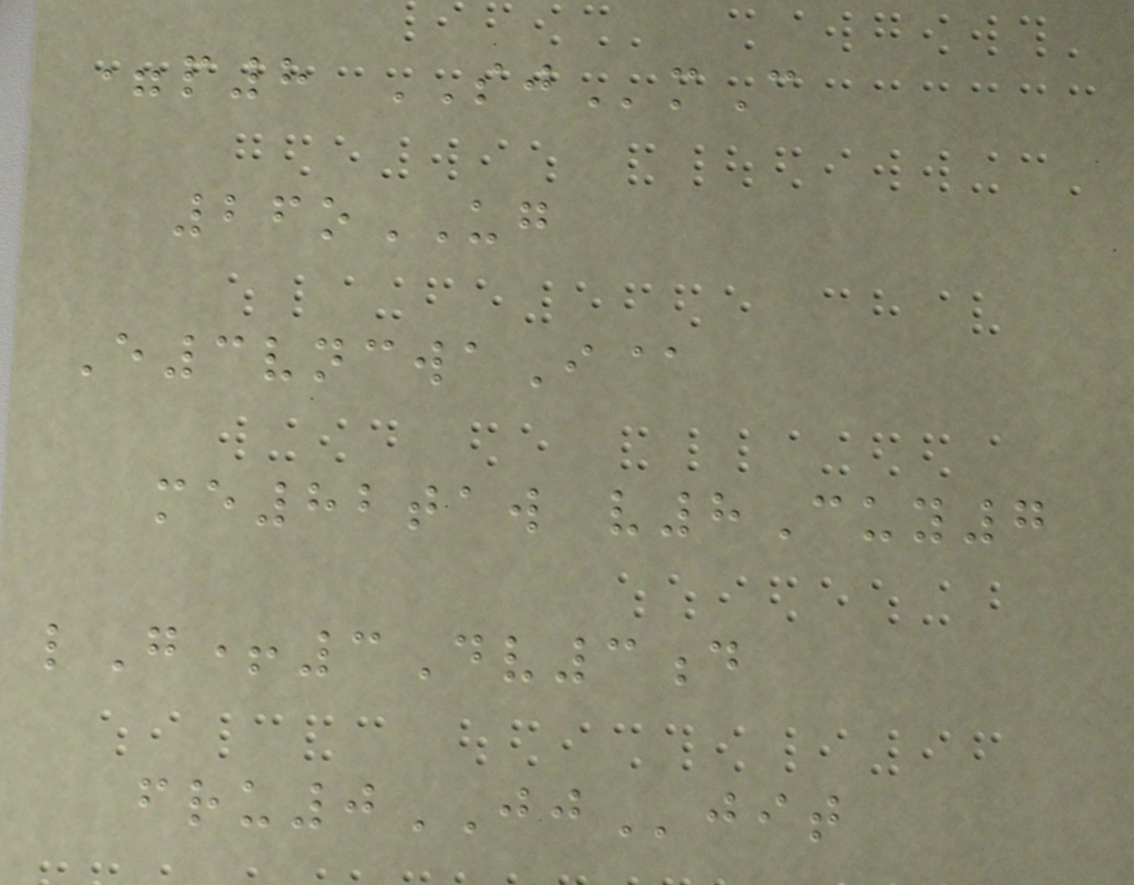=p8 SJmC
26oUG
E3vncwaI@
me82taw v8Cuy7
lG+3Dv3d
fru0JJjit
